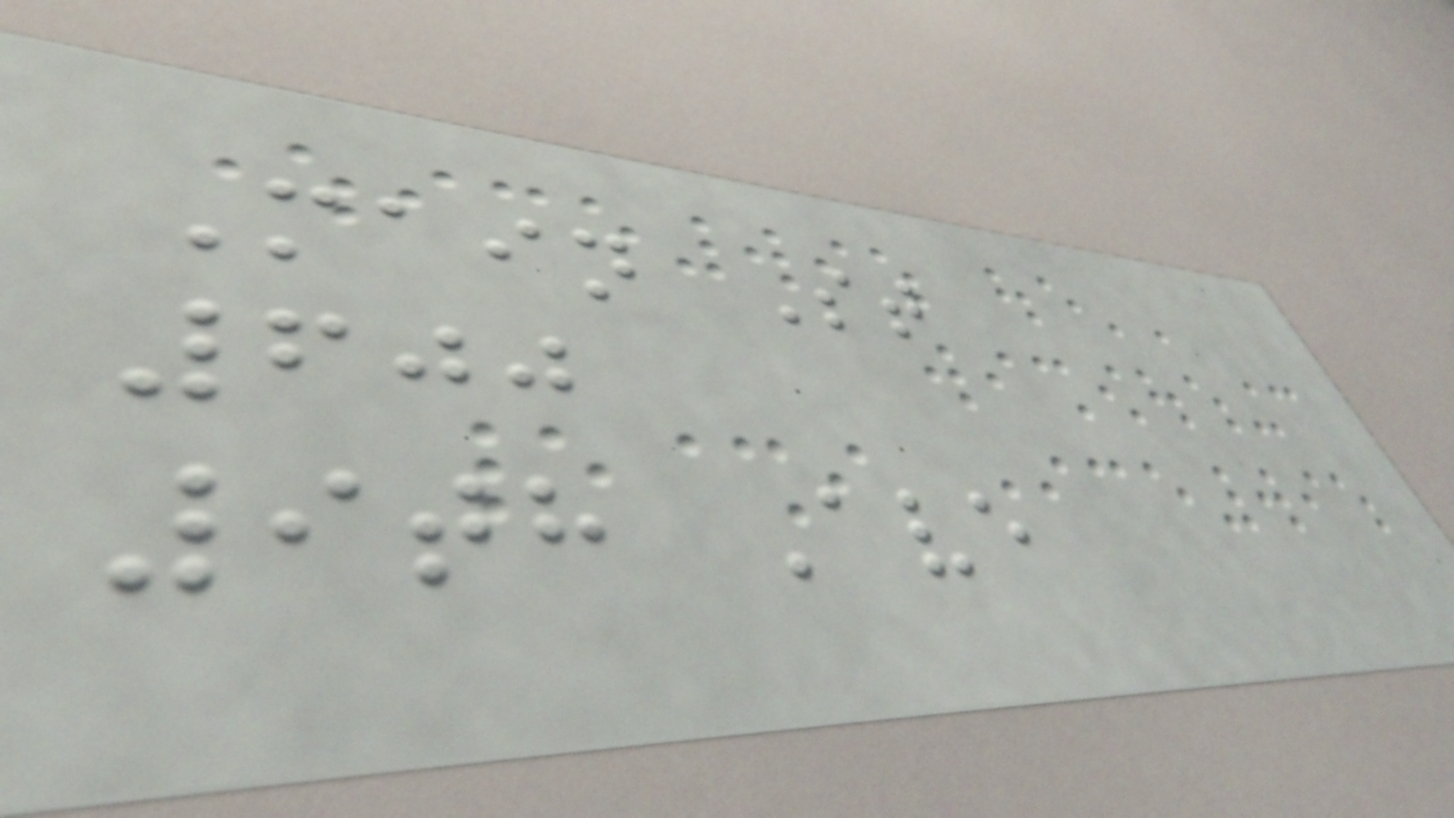Main St
600
9th Ave
